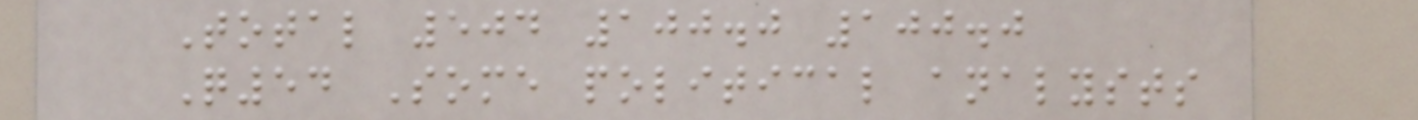Total 504 100.0 100.0
Q54 Some political analysts
